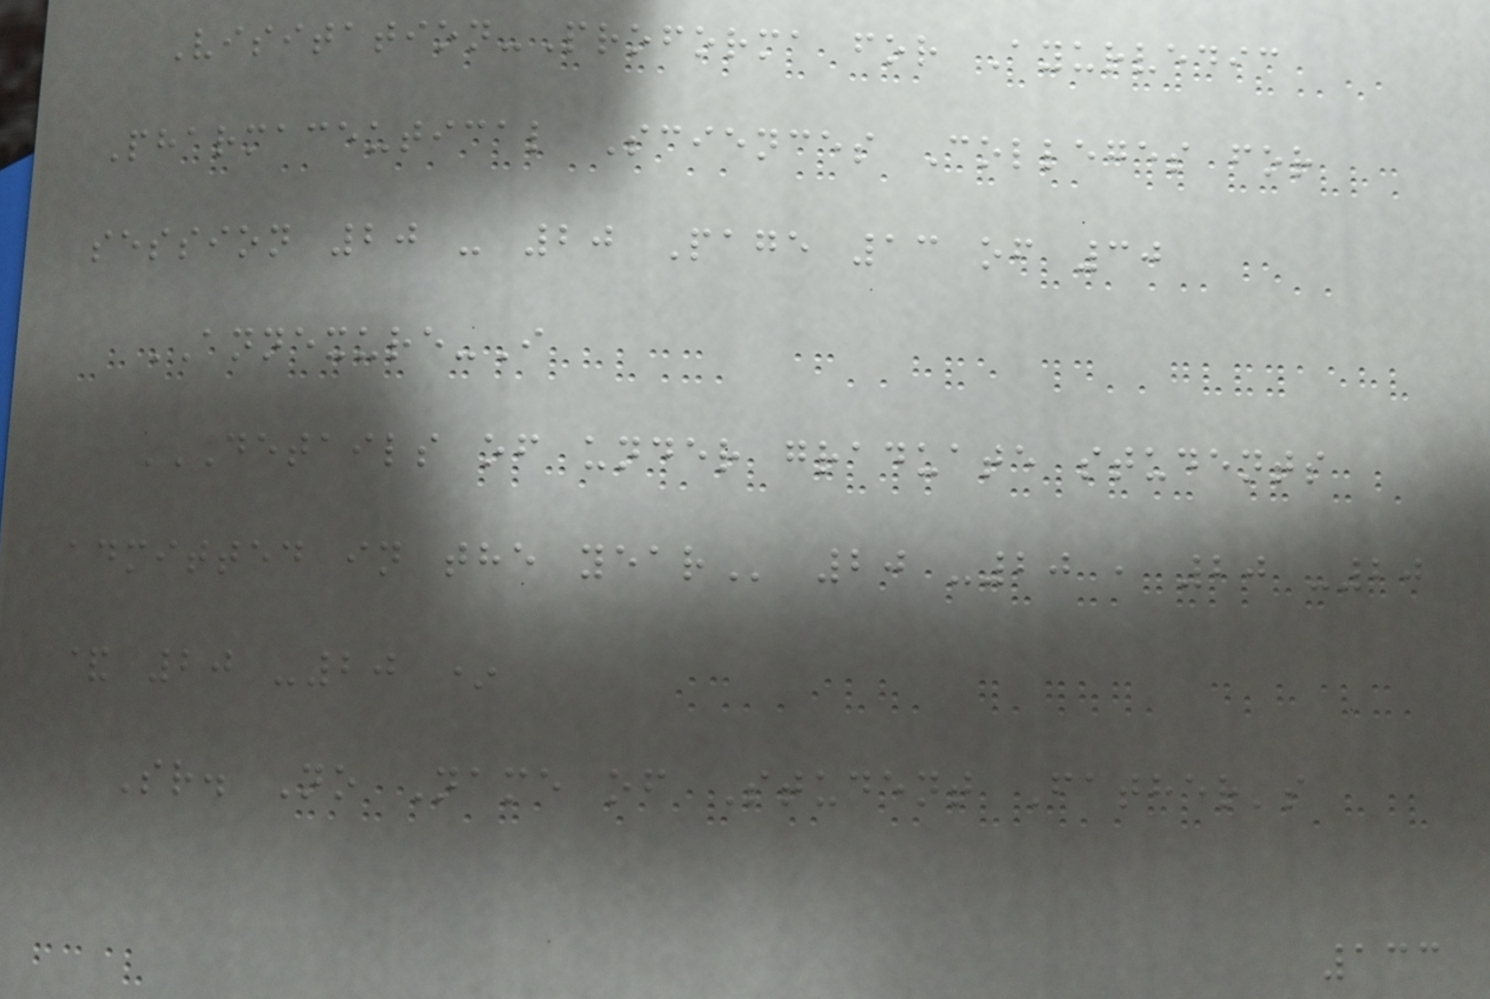Visitation-Proforma for Ayurvedic
Pharmaceutical Sciences Colleges for
session 20 - 20 Page 13 of 30
ANNEXURE-I
DETAILS OF UNDER GRADUATE STUDENTS
ADMITTED IN THE YEAR 20 -20 , 20 -20
& 20 -20 *
Sr. No Name of Student Father's
133
